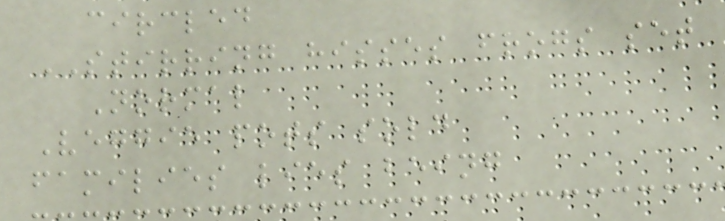circled
STIRRING hisses frogs set
Normal
Veggie pots sold
families lies being
